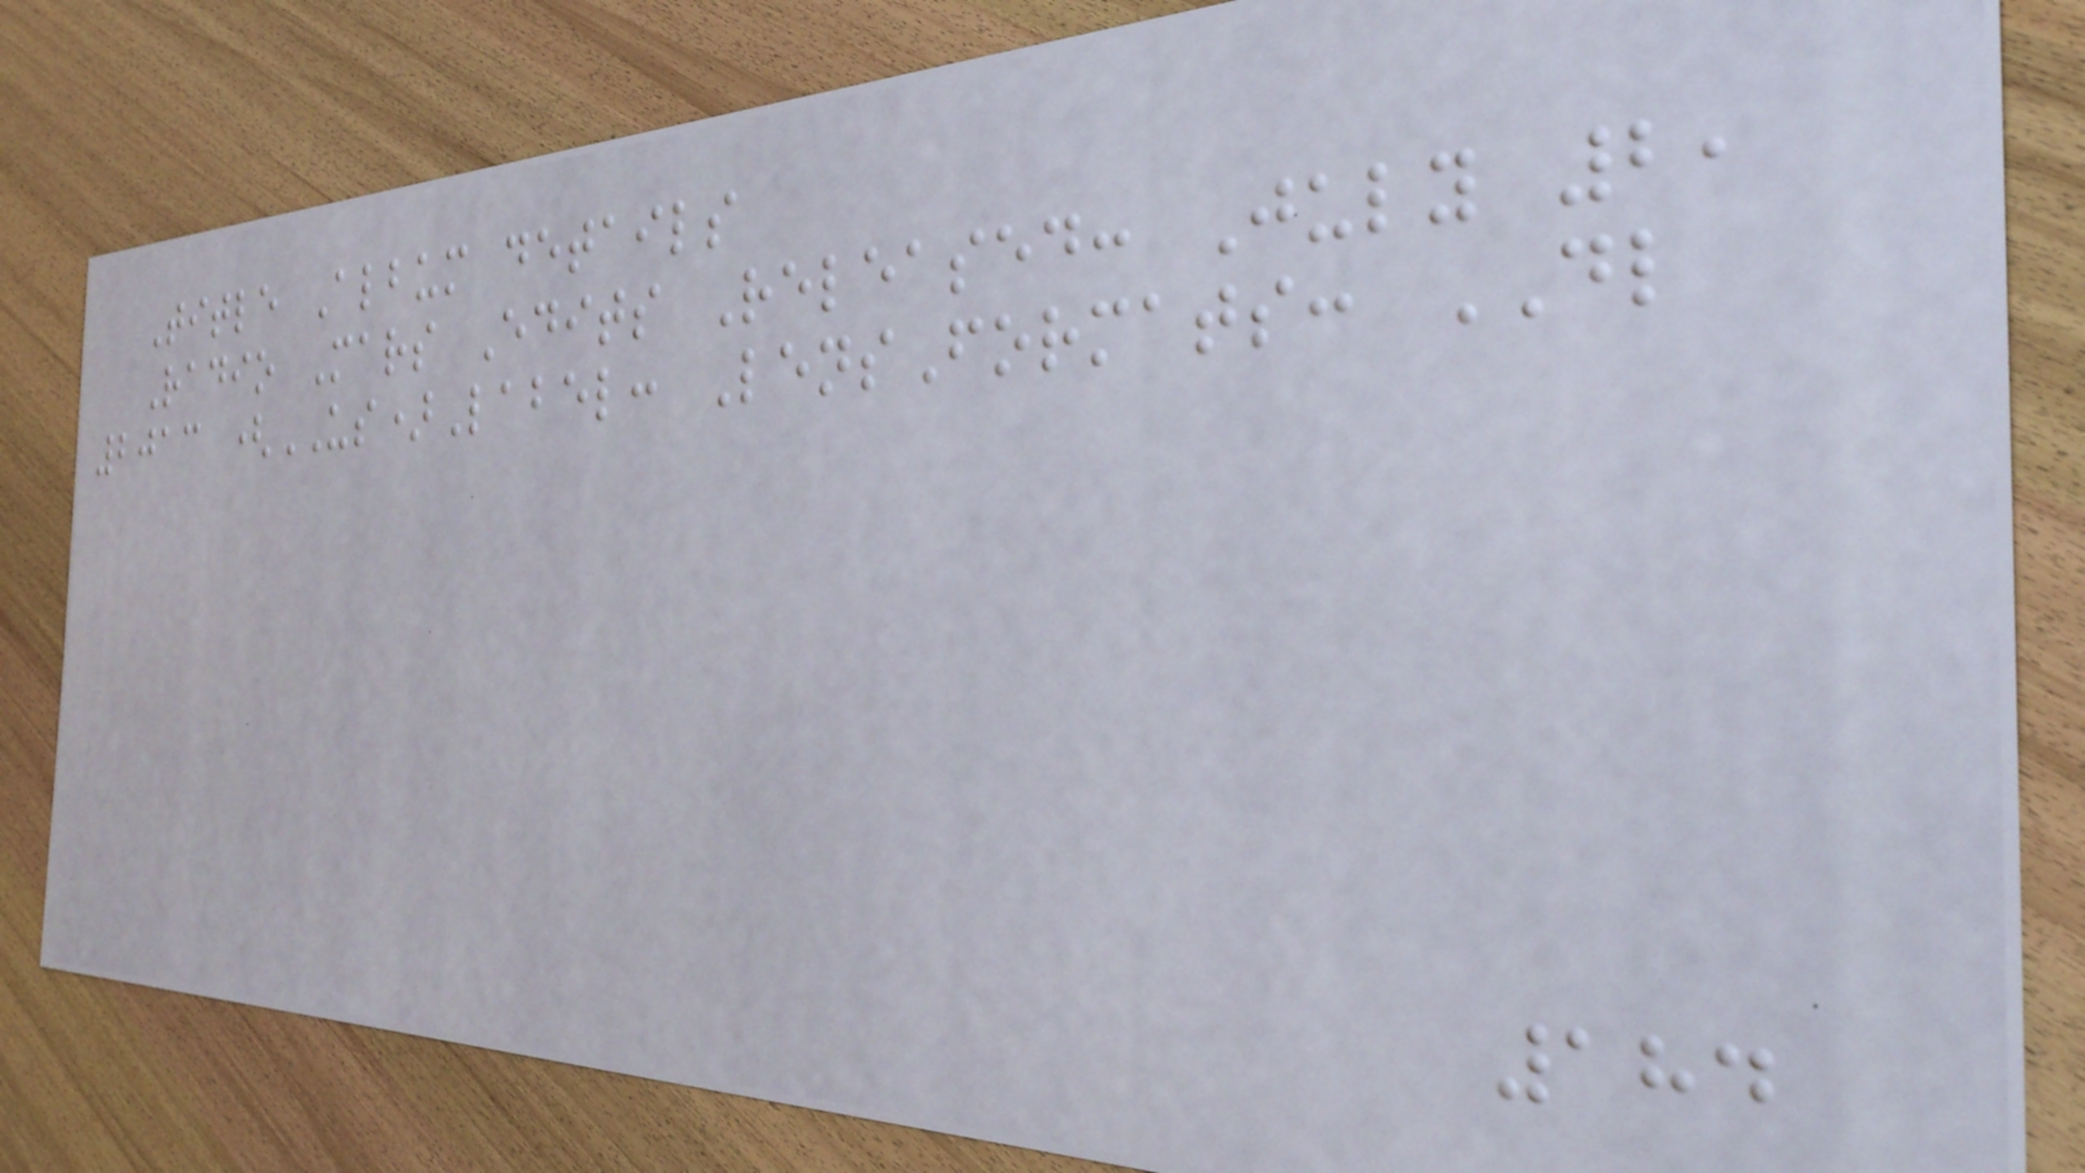Title Album details
Radio Mars Edits Released: July 2,
2013 (US)Label: LensFormats: DL
184
